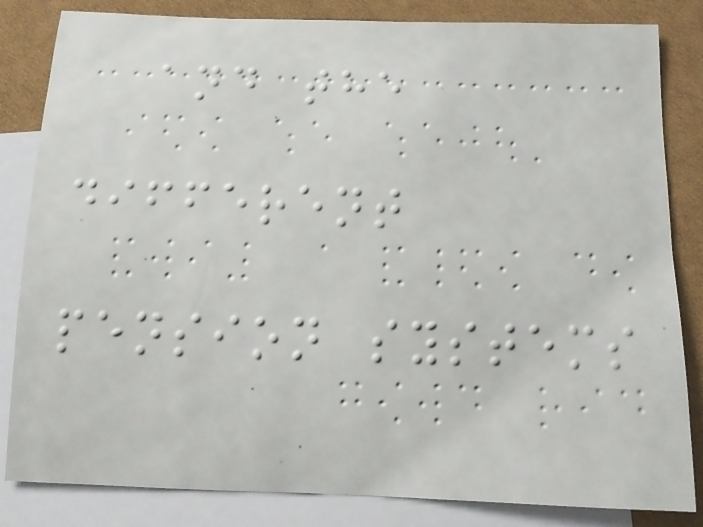and the
different
pension systems
